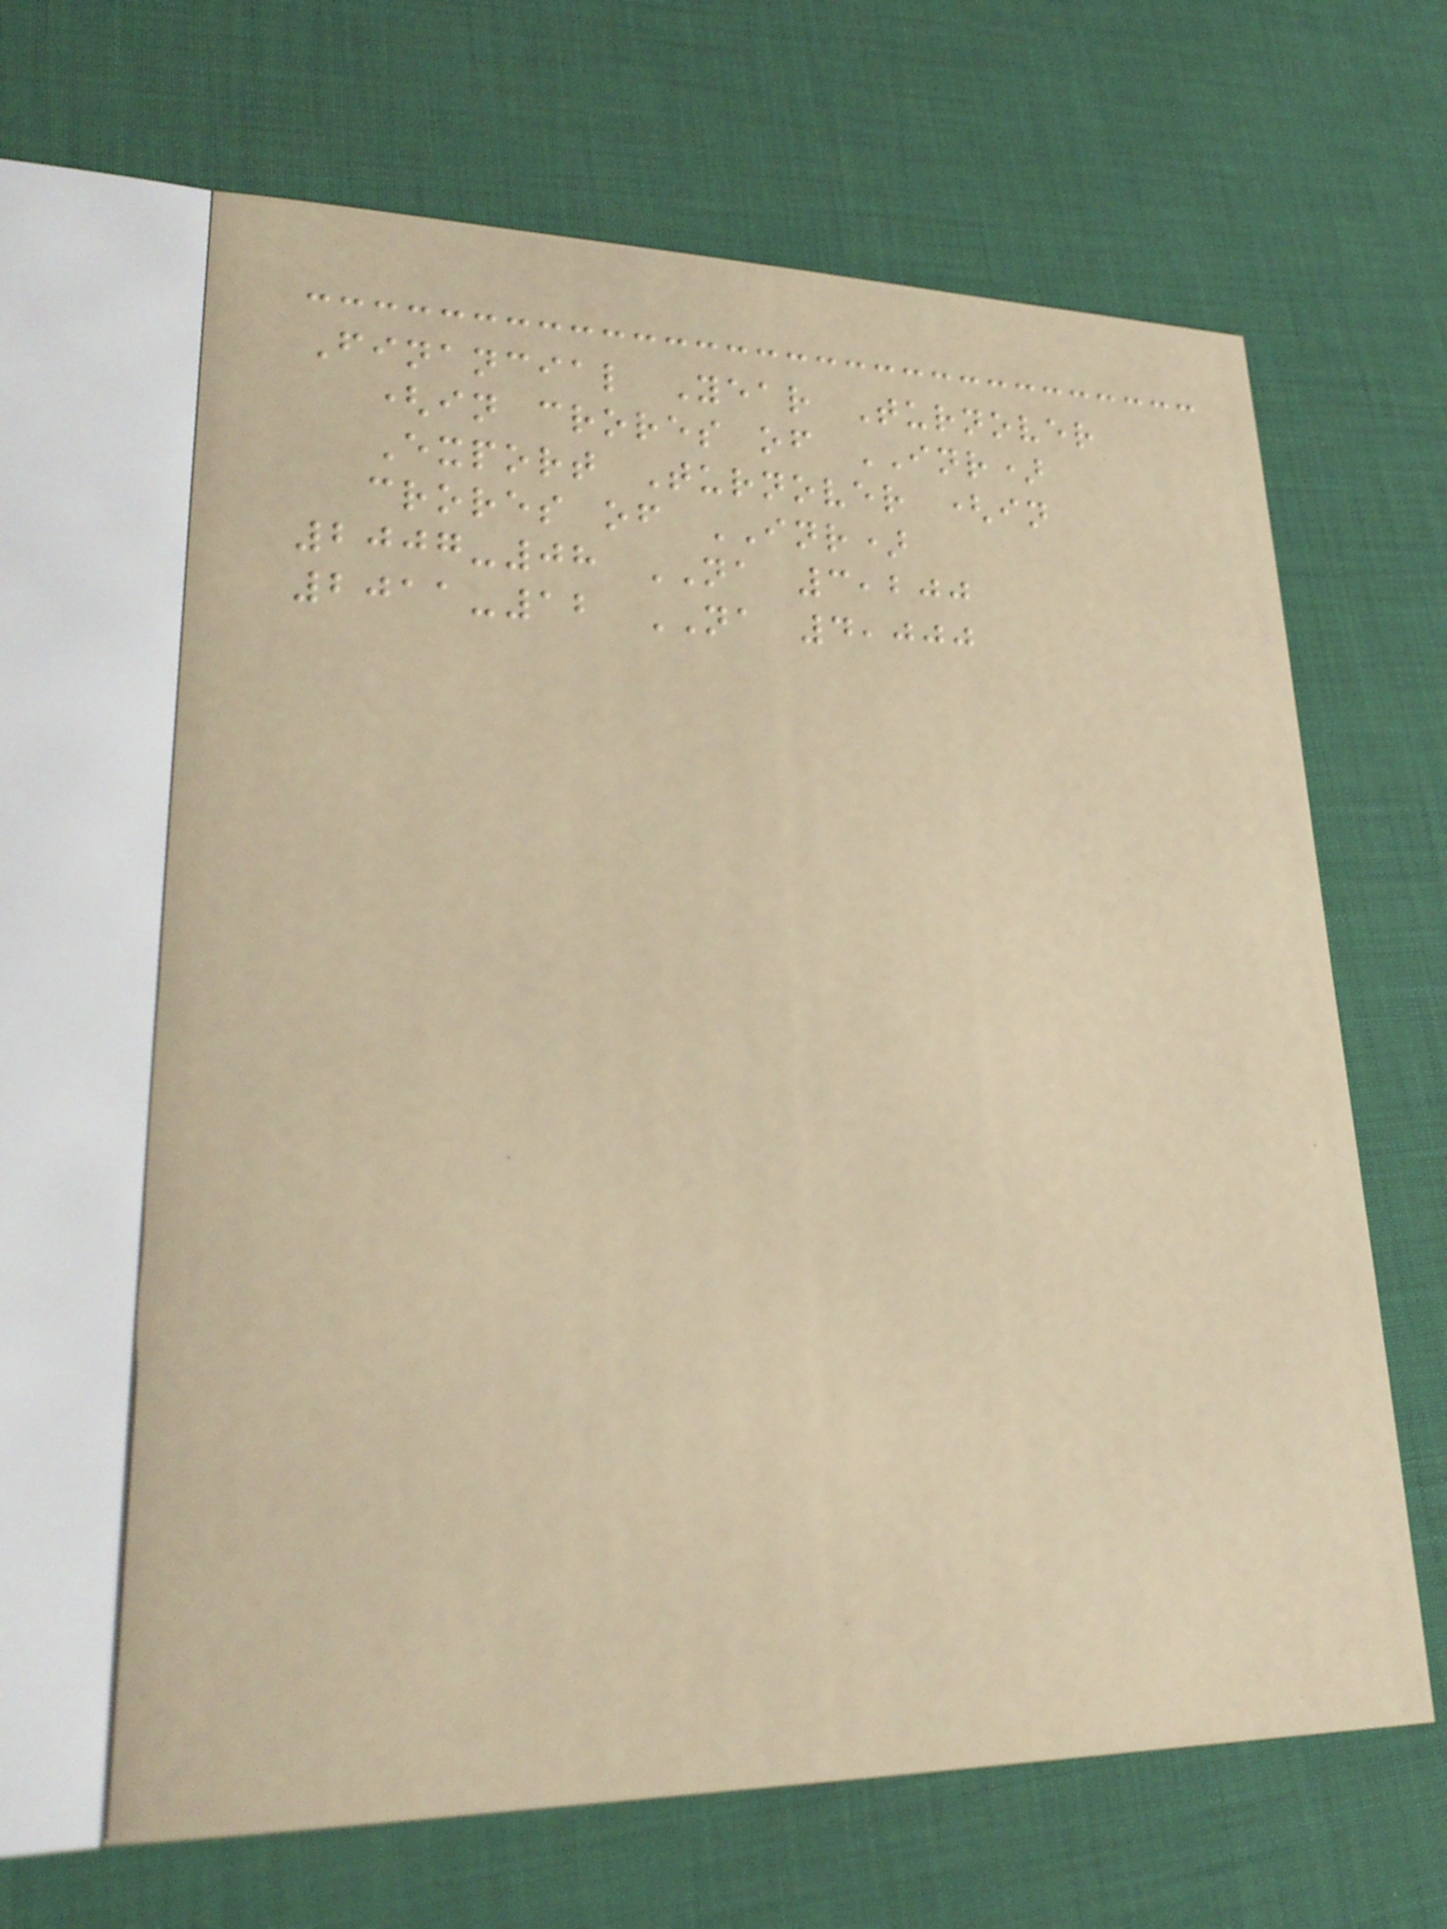Financial Year Turnover
(in crores of INR)
Export Turnover (in
crores of INR)
2007-08 NA 3,200
2011-12 NA 4,000
